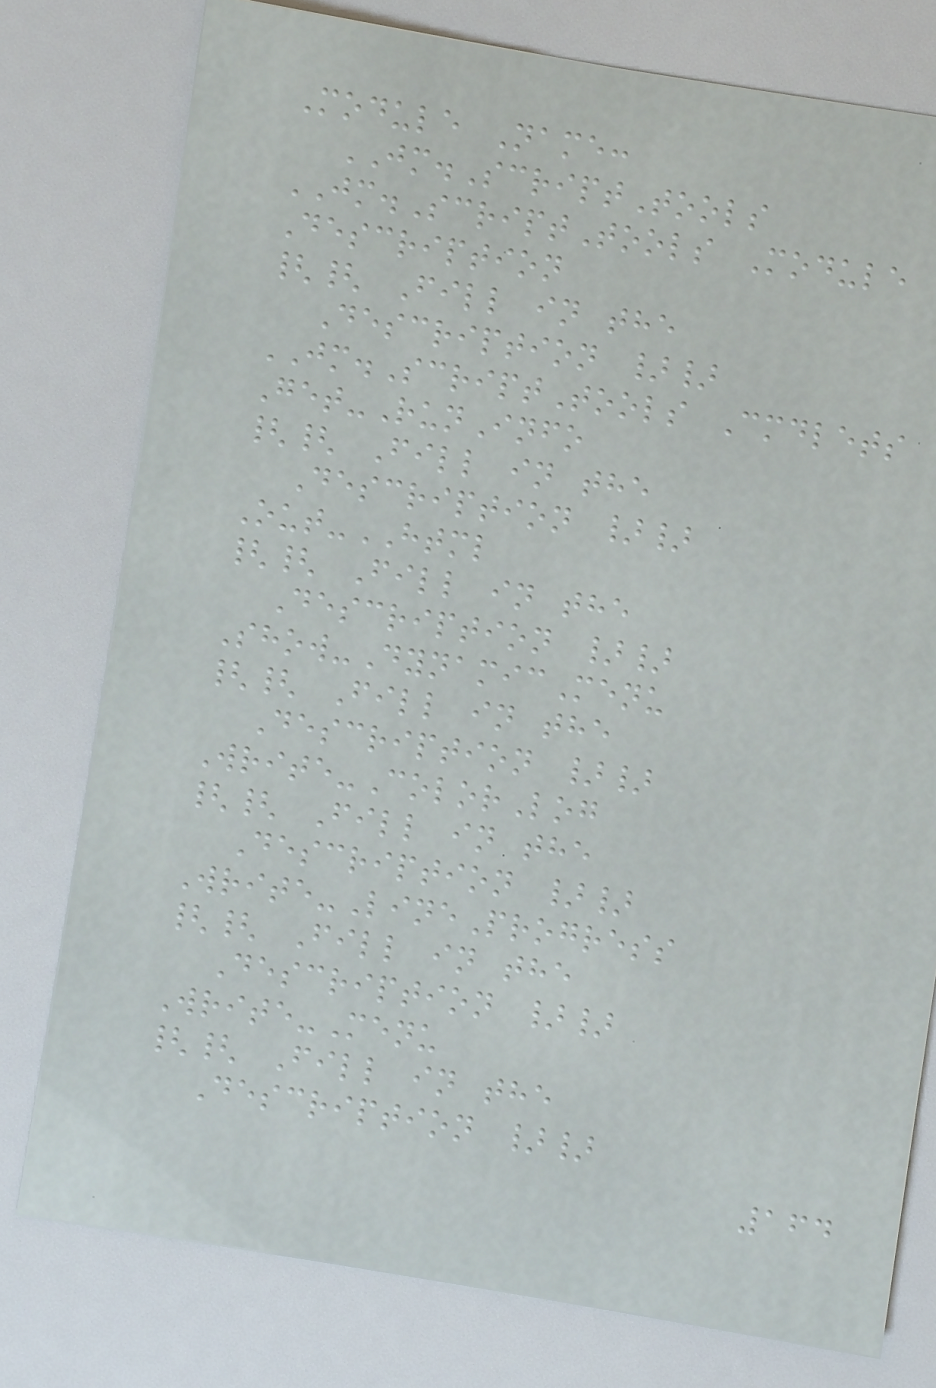Module Name:
JM.ScriptTools
JM.ScriptTools Module
Description
{{ Fill in the
Description }}
JM.ScriptTools Cmdlets
Get-RunInfo
{{ Fill in the
Description }}
Out-HTML
{{ Fill in the
Description }}
Show-DynamicMenu
{{ Fill in the
Description }}
Write-ColorLog
{{ Fill in the
Description }}
Write-LineProgress
{{ Fill in the
Description }}
Write-Menu
{{ Fill in the
Description }}
164
